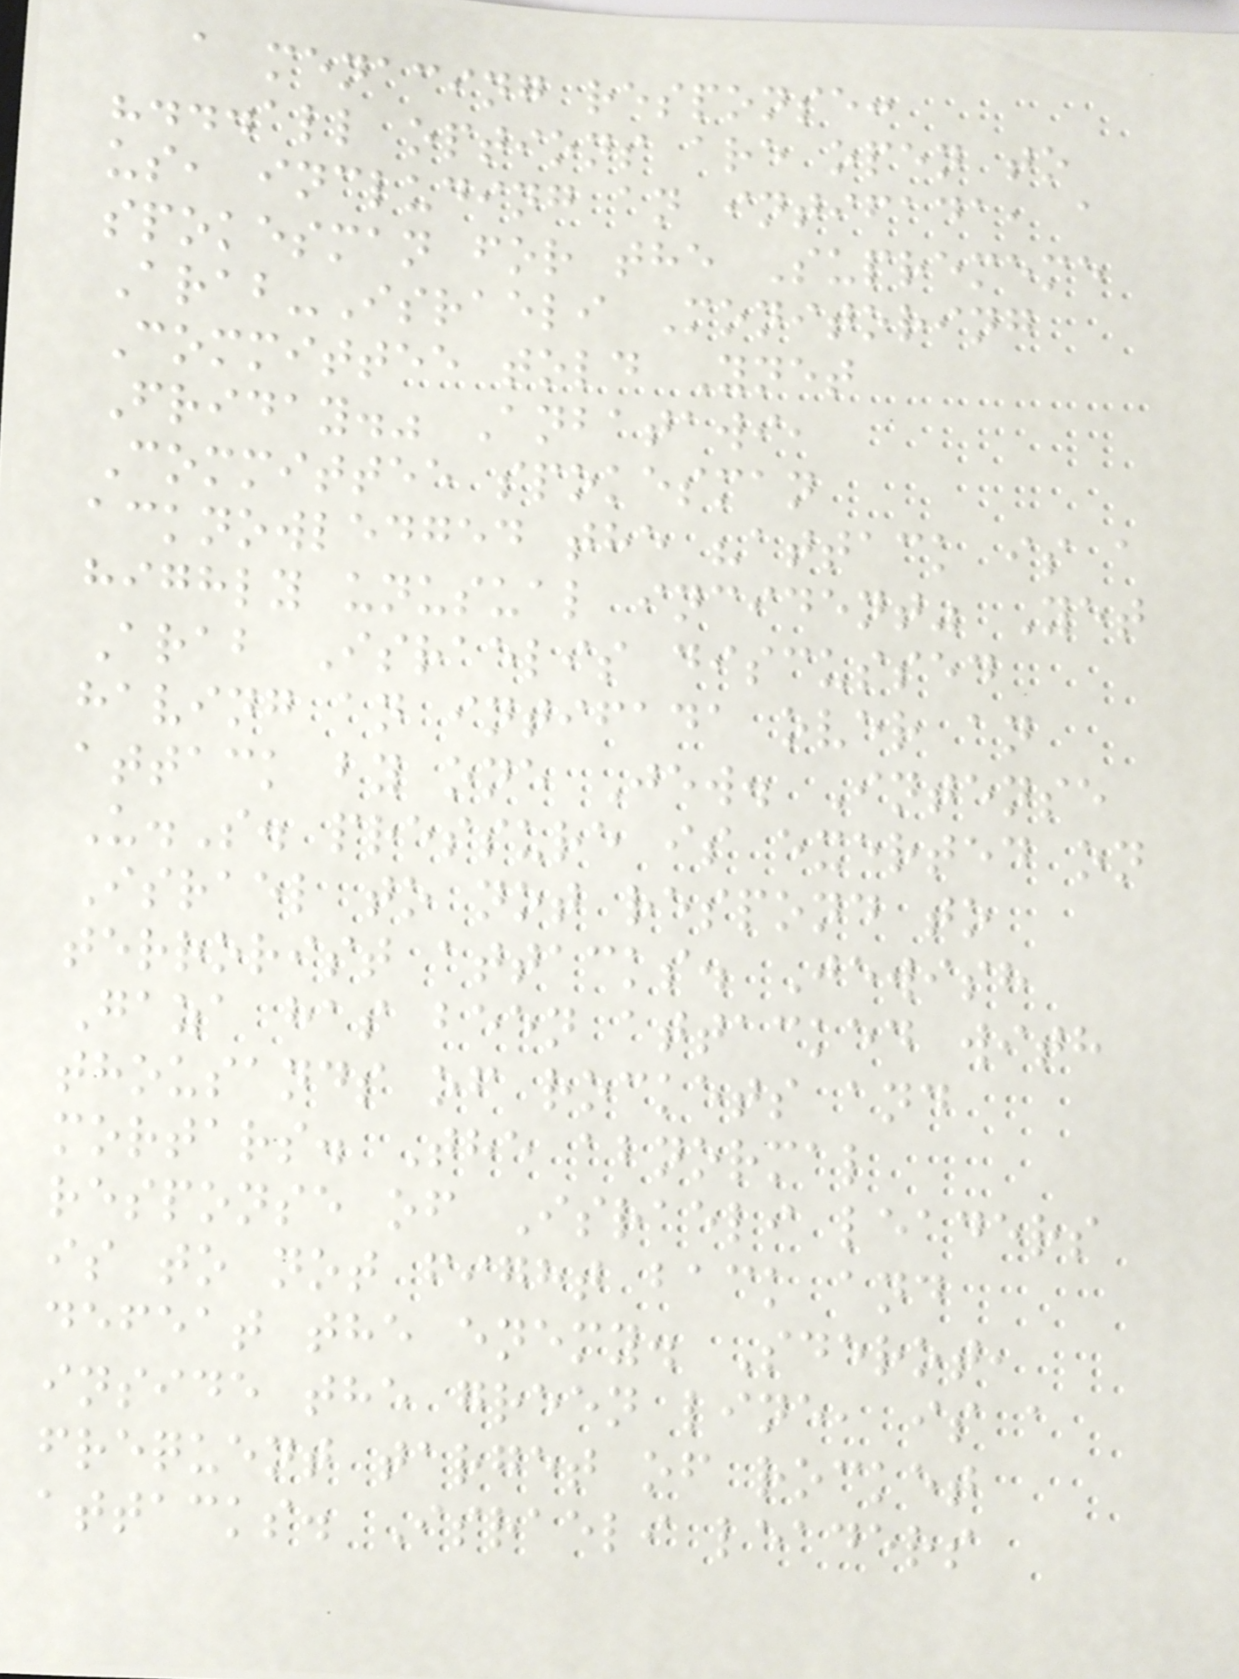a menacing response:
"...all options are open to
us, including an intifada, a
spokesman for the Suprememe
Arab-Israeli Monitoring
Committee told Ynet
Friday." Anbatawi,
Committee spokesman
acknowledged the "attack is a
highly unusual incident" Yet
Arab Israelis discussed
having an intifada over an
attack by one Jew. Intense
U.S. pressure is exerted on
Israel to not respond to
terrorist attacks. Jewish
Gaza has been attacked with
thousands of rockets and
mortars. The abnormal
response of Israeli leaders
is to not fight back and
defeat the enemy. Sderot,
inside the green line, is a
frequent target of rocket
attacks. Israeli leaders
